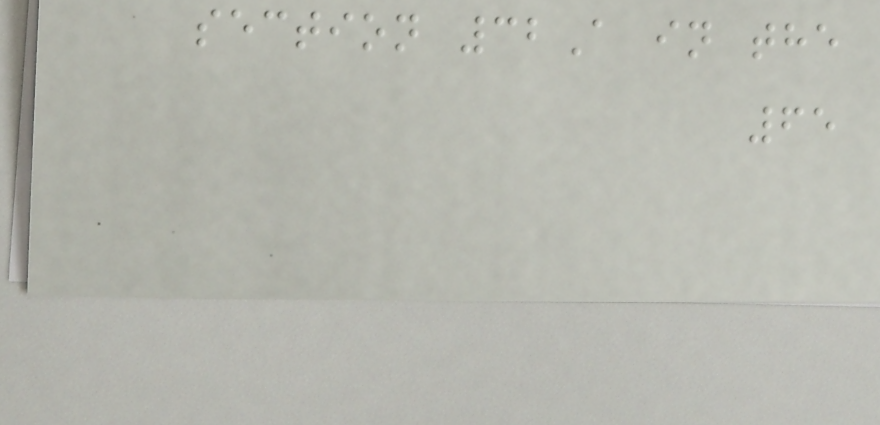section 32A in the
65
